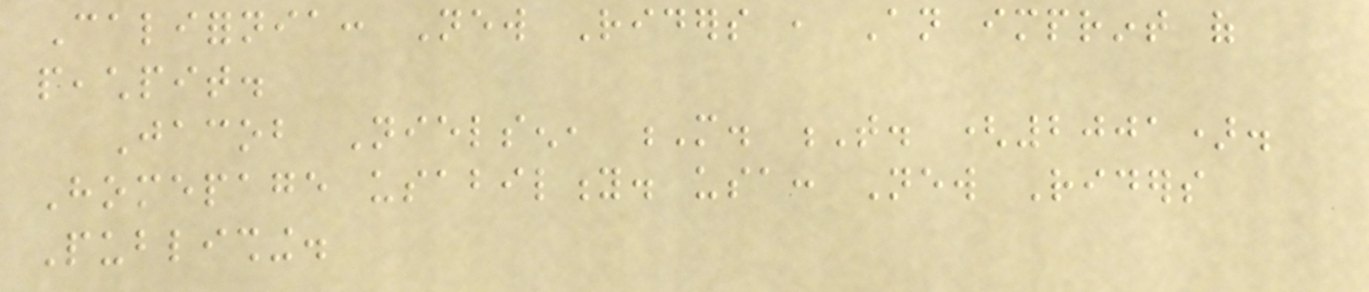California: New Riders , An imprint of
peachpit.
Jacob Nielsen, M. T. (2001).
Homepage usability. usa: New Riders
Publishing.
